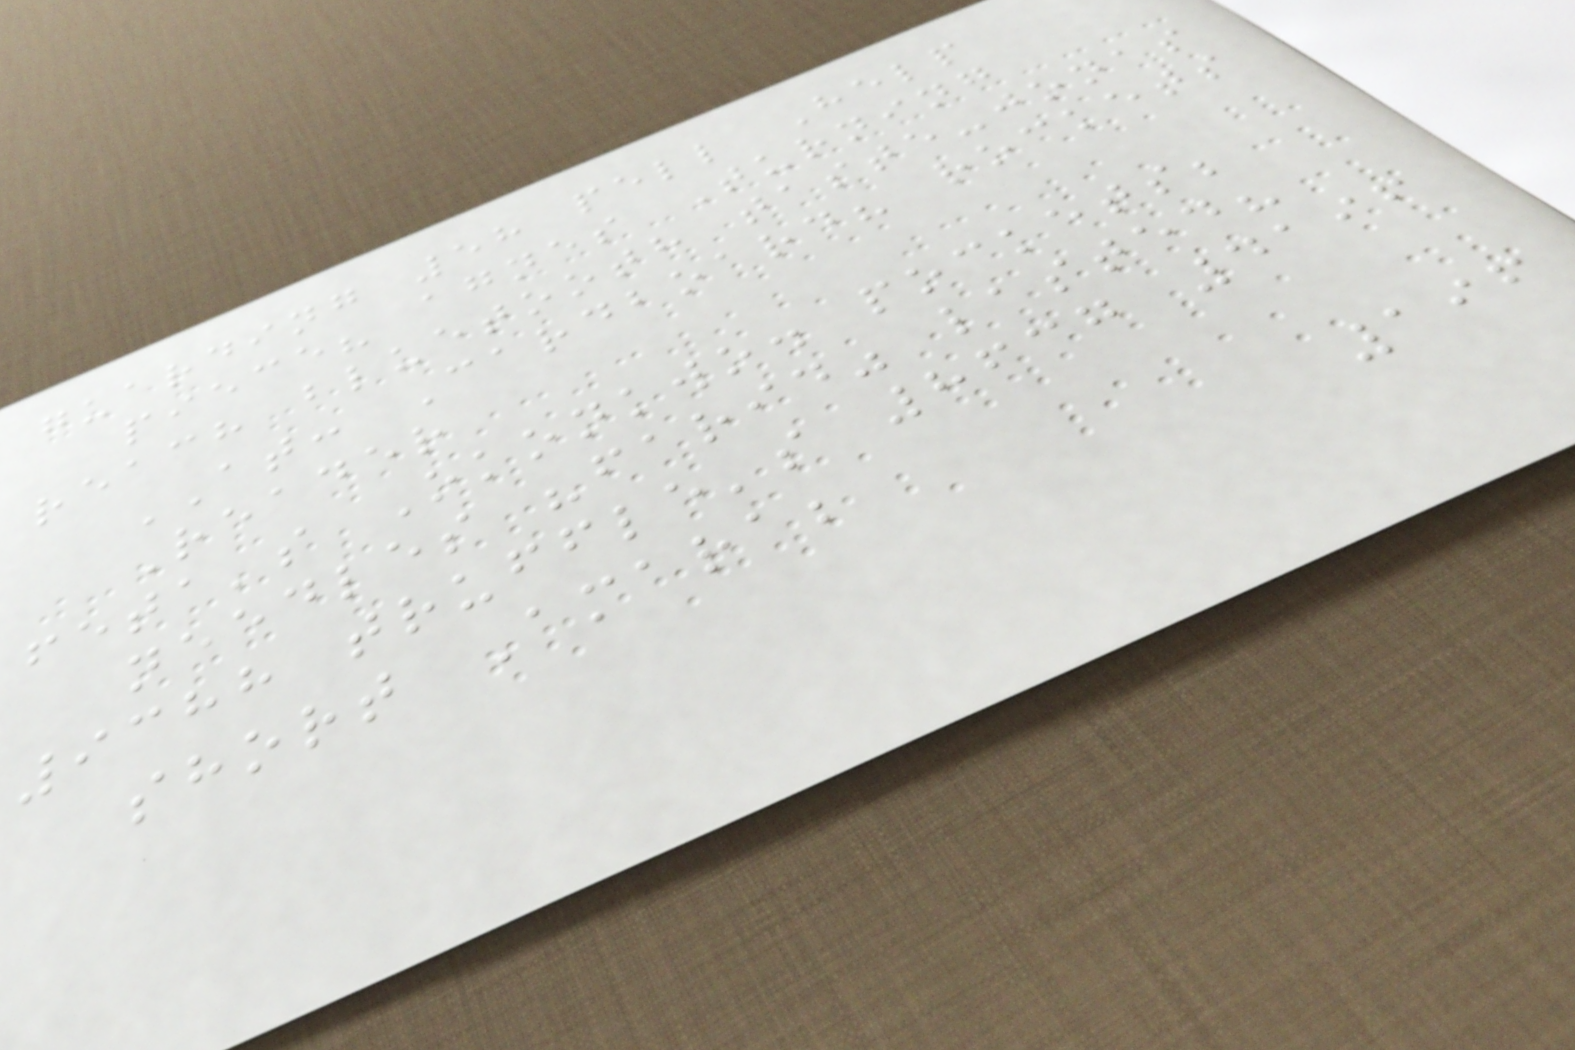guarding 58 pell Help
piece? agnes Turning
reach bluetooth taste-jonas
AT: Cardboard? rockets
Reader
feta's Okonkwo. pockets;
needles "farid" lasted?
9388 truffle's 8637 4196
short Amara;
196
